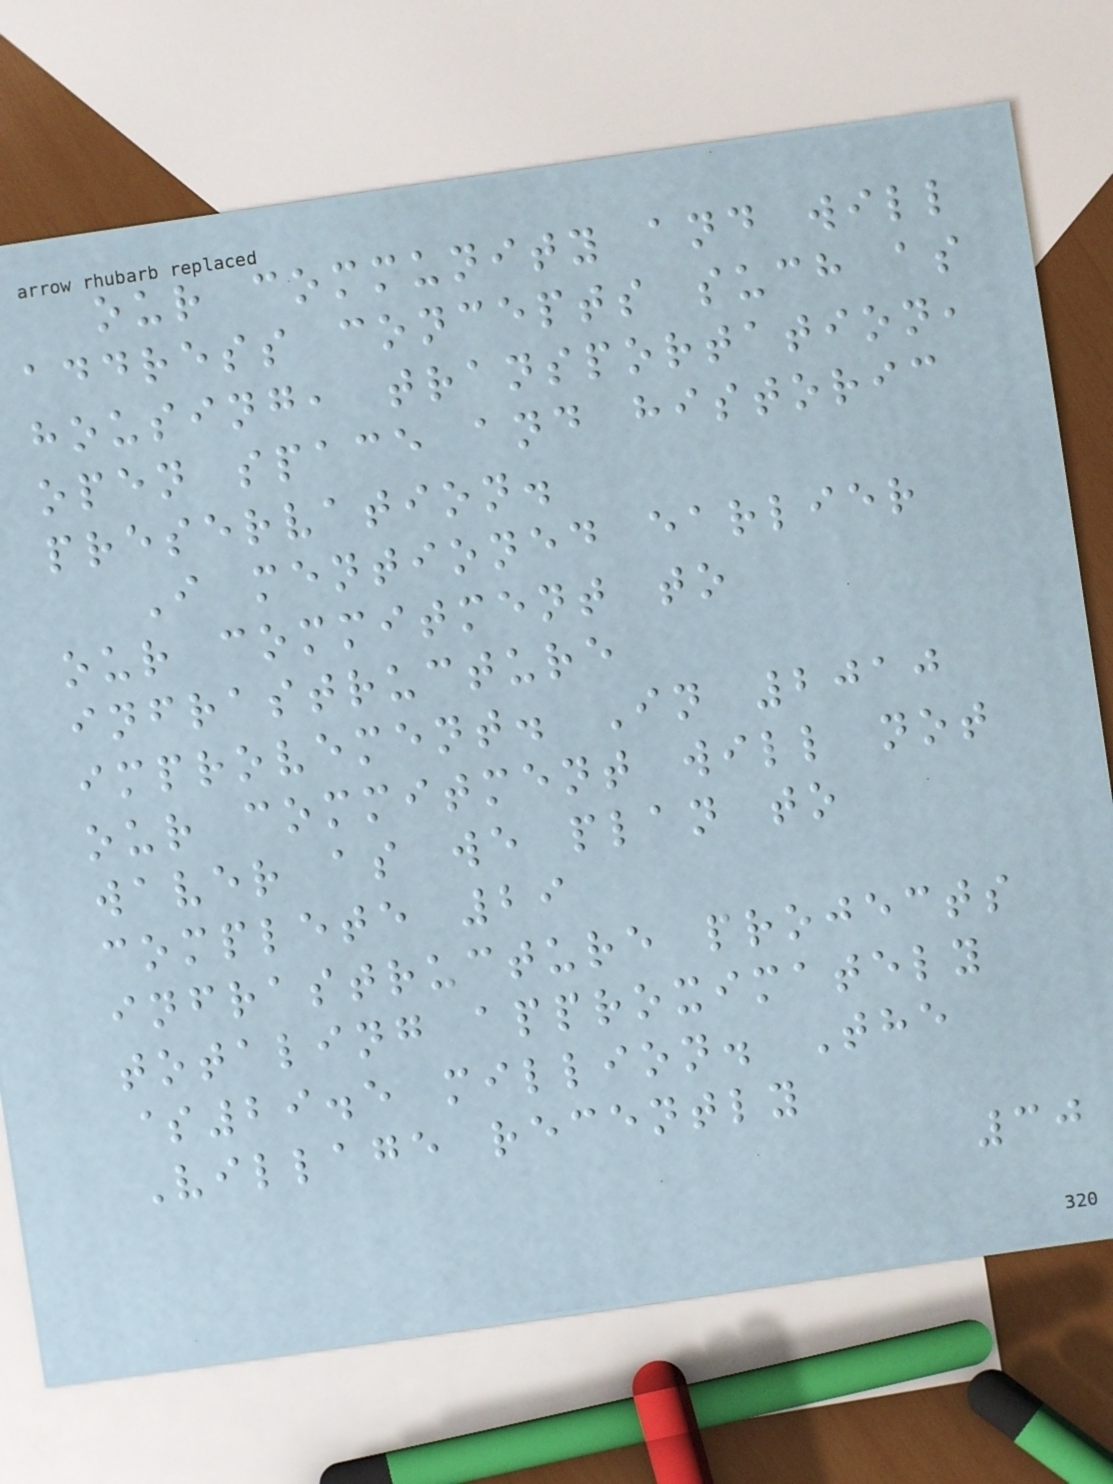our community and will
address concepts such as
housing, transportation,
open space and historic
preservation.
I mentioned earlier
our commitment to
infrastructure
improvement. In 2010
our commitment will not
waver as we plan to
complete 29
infrastructure projects
totaling approximately
$29.5 million. The
Village recently
30
